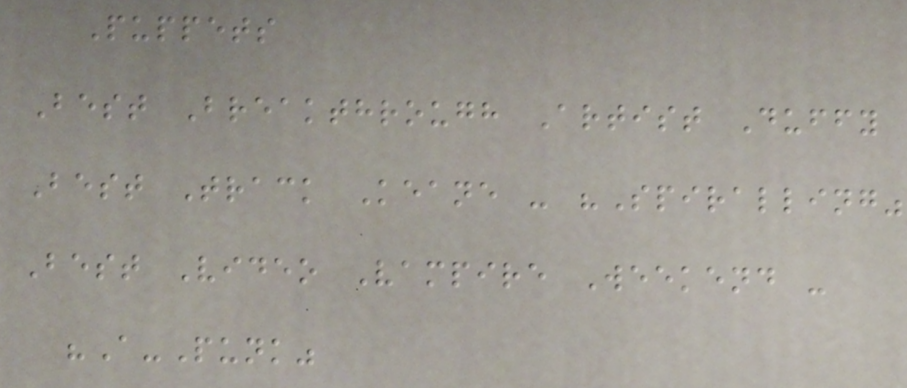Puppets
Best Breakthrough Artist Duffy
Best Track Keane - "Spiralling"
Best Video Vampire Weekend -
"A-Punk"
